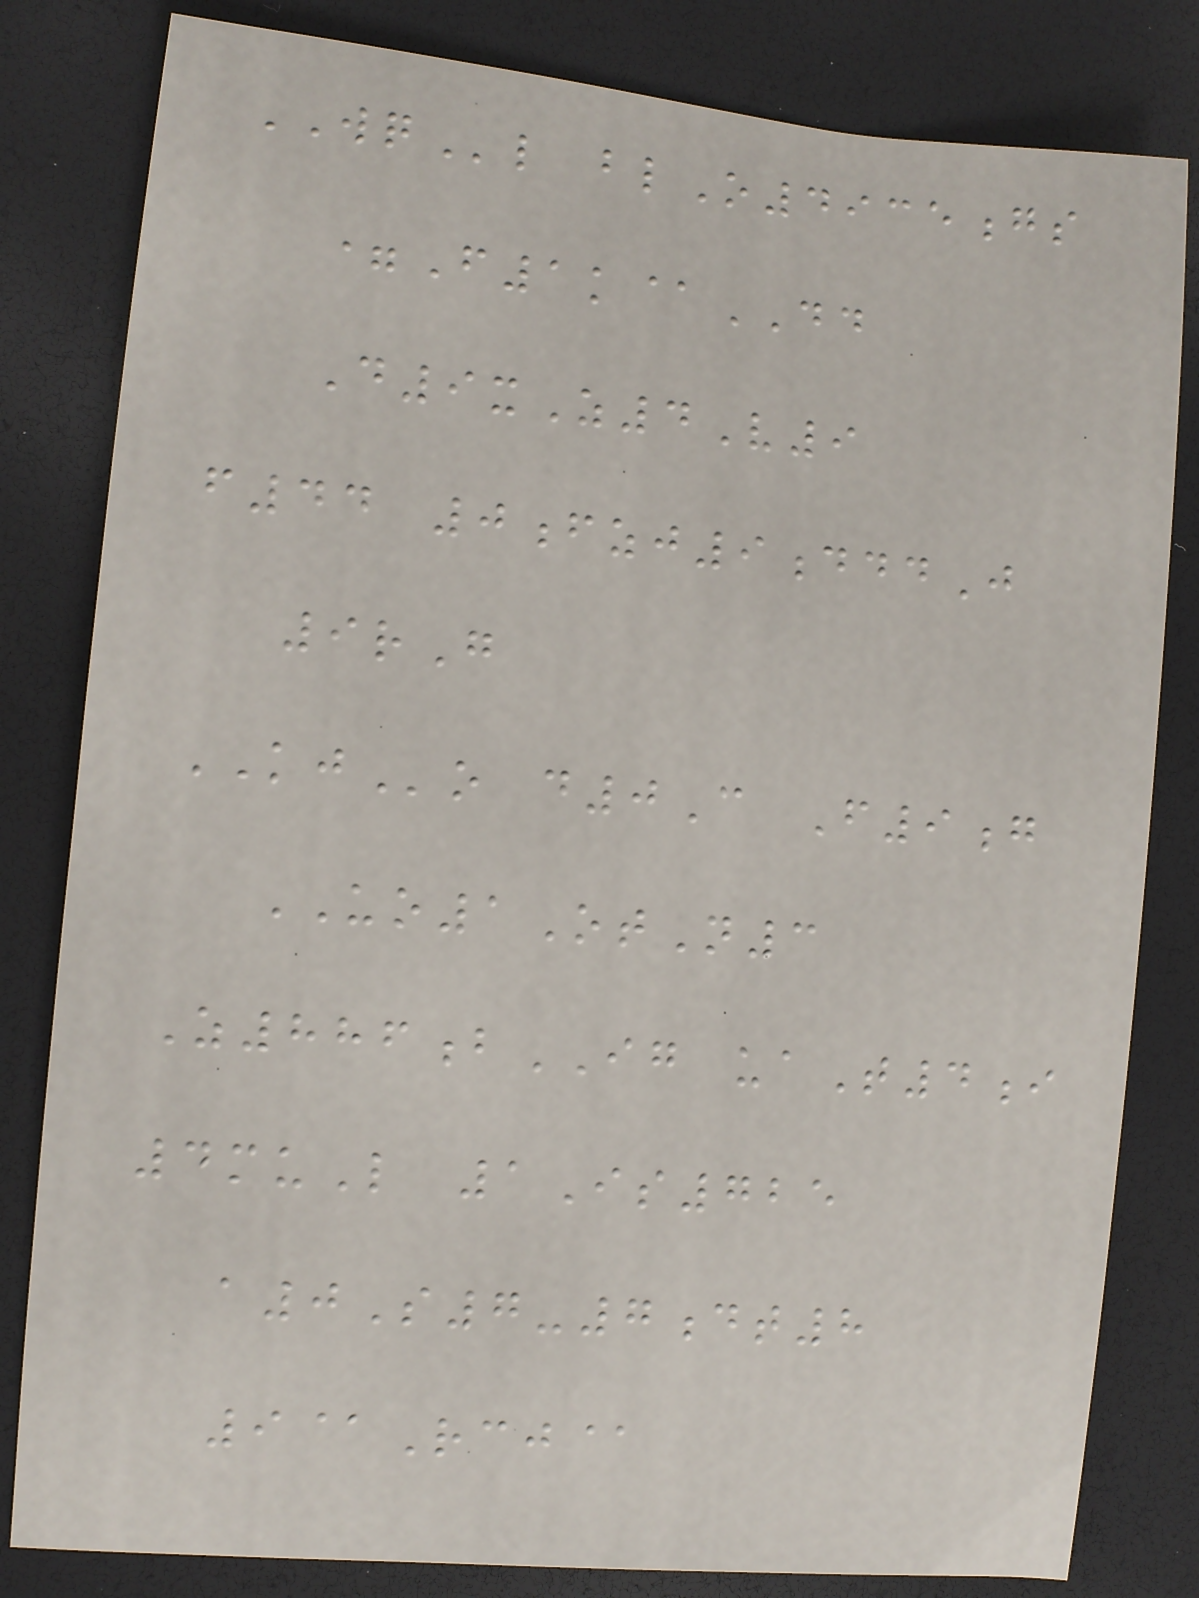WQl blO4935gs
=F1k@DD
D9xZ4V9
f44 0fzj9dddJ
9rG
KJo d0C F9g
UO1OtN3
Z886bIG uaT4i
4muL 1Is725
a0S7-7dt8
9@Rcj@
